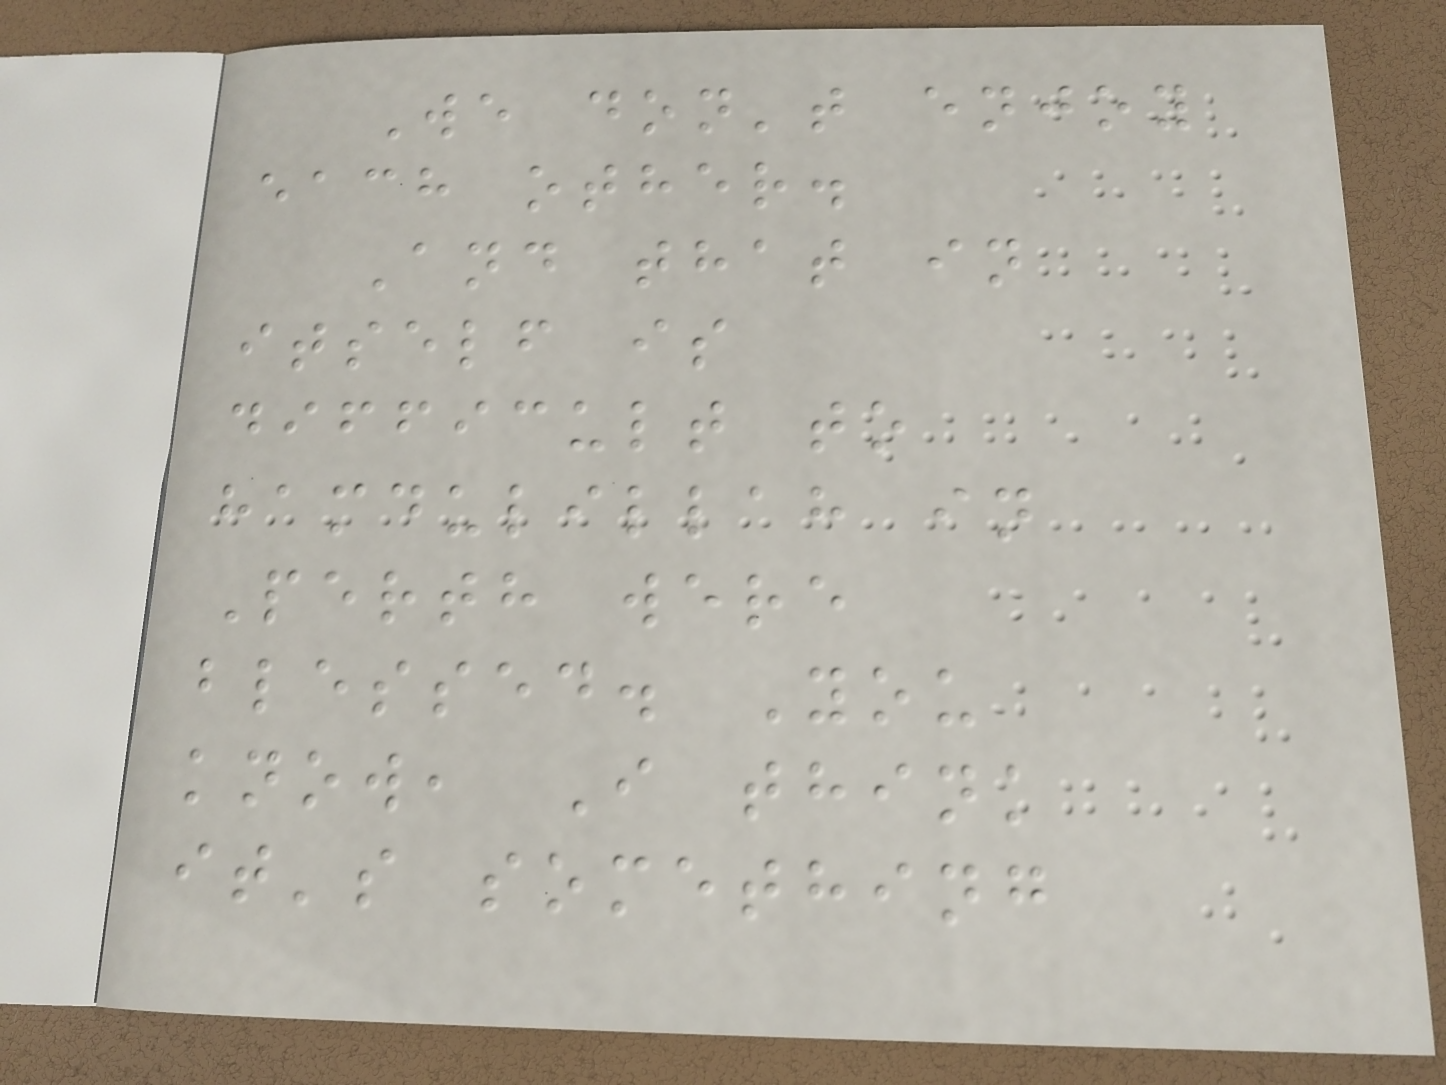We don't enjoy
each other.
And that in
itself is
difficult to
hamdulillah in
Perth were
blessed. You
know, I think
it's something
